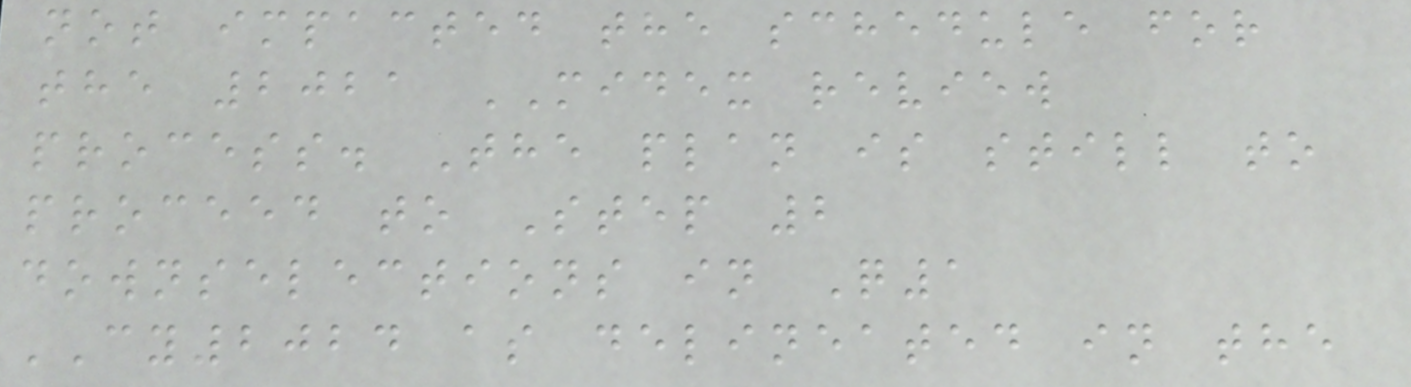not impacted the schedule for
the 2021 MIDEX review
process. The plan is still to
proceed to Step 2
downselections in Q1
CY2024 as delineated in the
